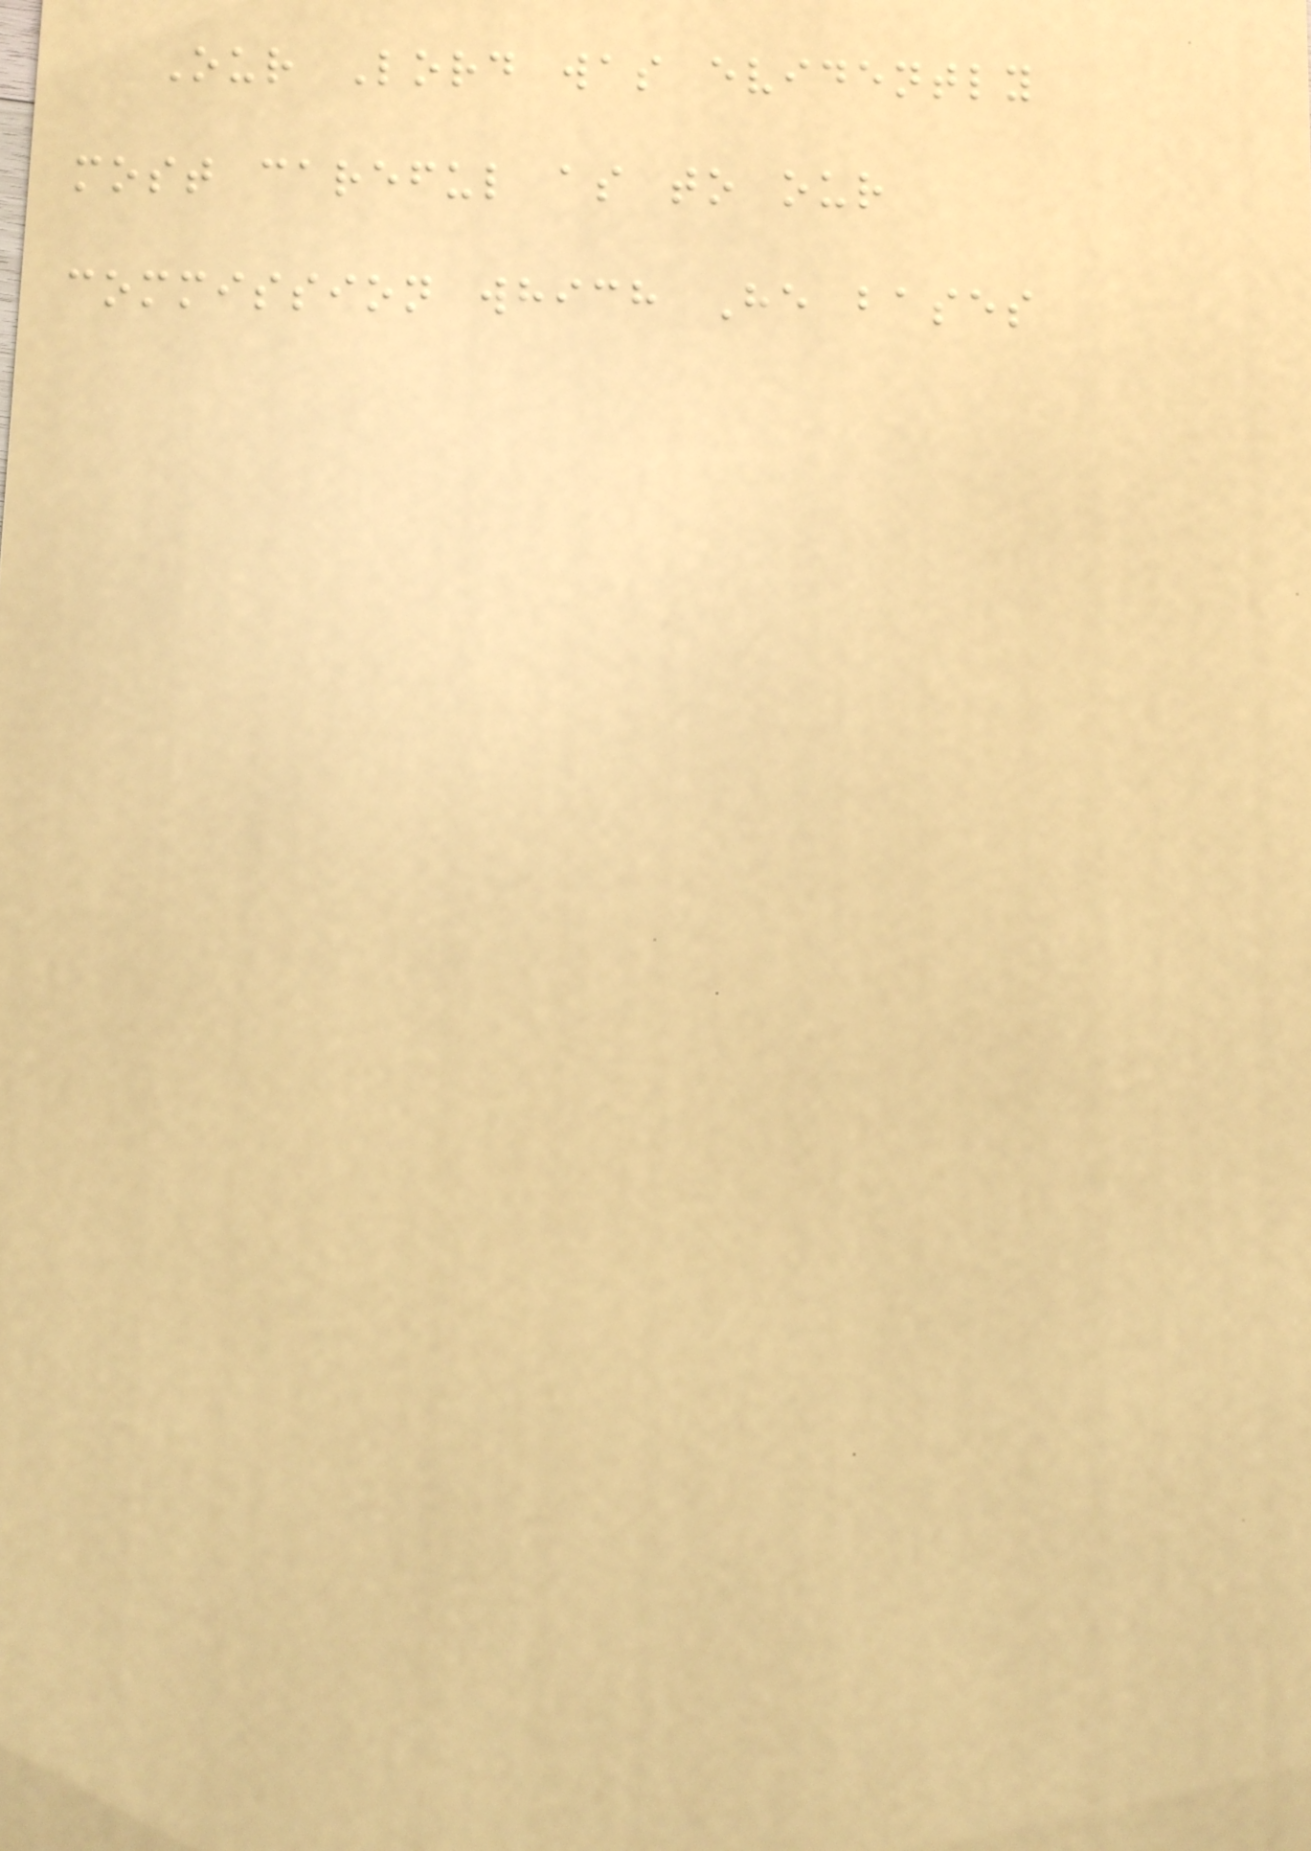Our Lord was evidently
most careful as to our
commission which He bases
